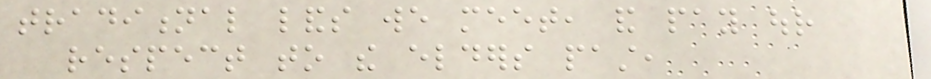traditional lands we meet, and pay our
respect to the elders past,
